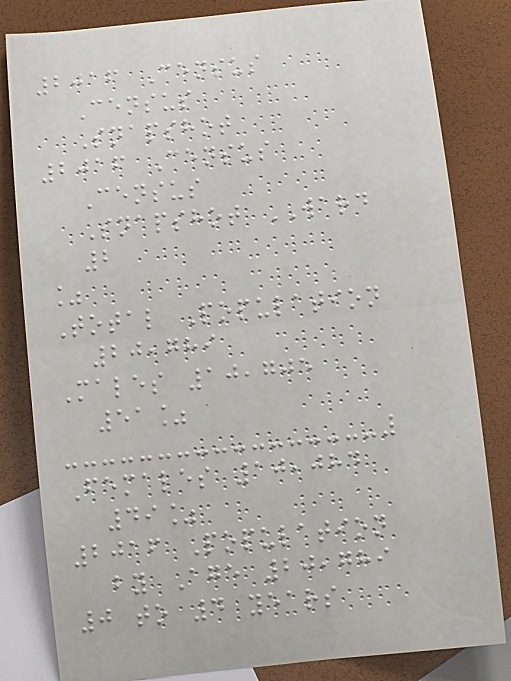2016 Census
Census
Snapshot
2016 Census
Census
Snapshot WARD
2
%
Total Population
20,789
Males 10,705
51%
Females 10,084
49%
2016 Population
by Age 20,789
0 to 4 years
